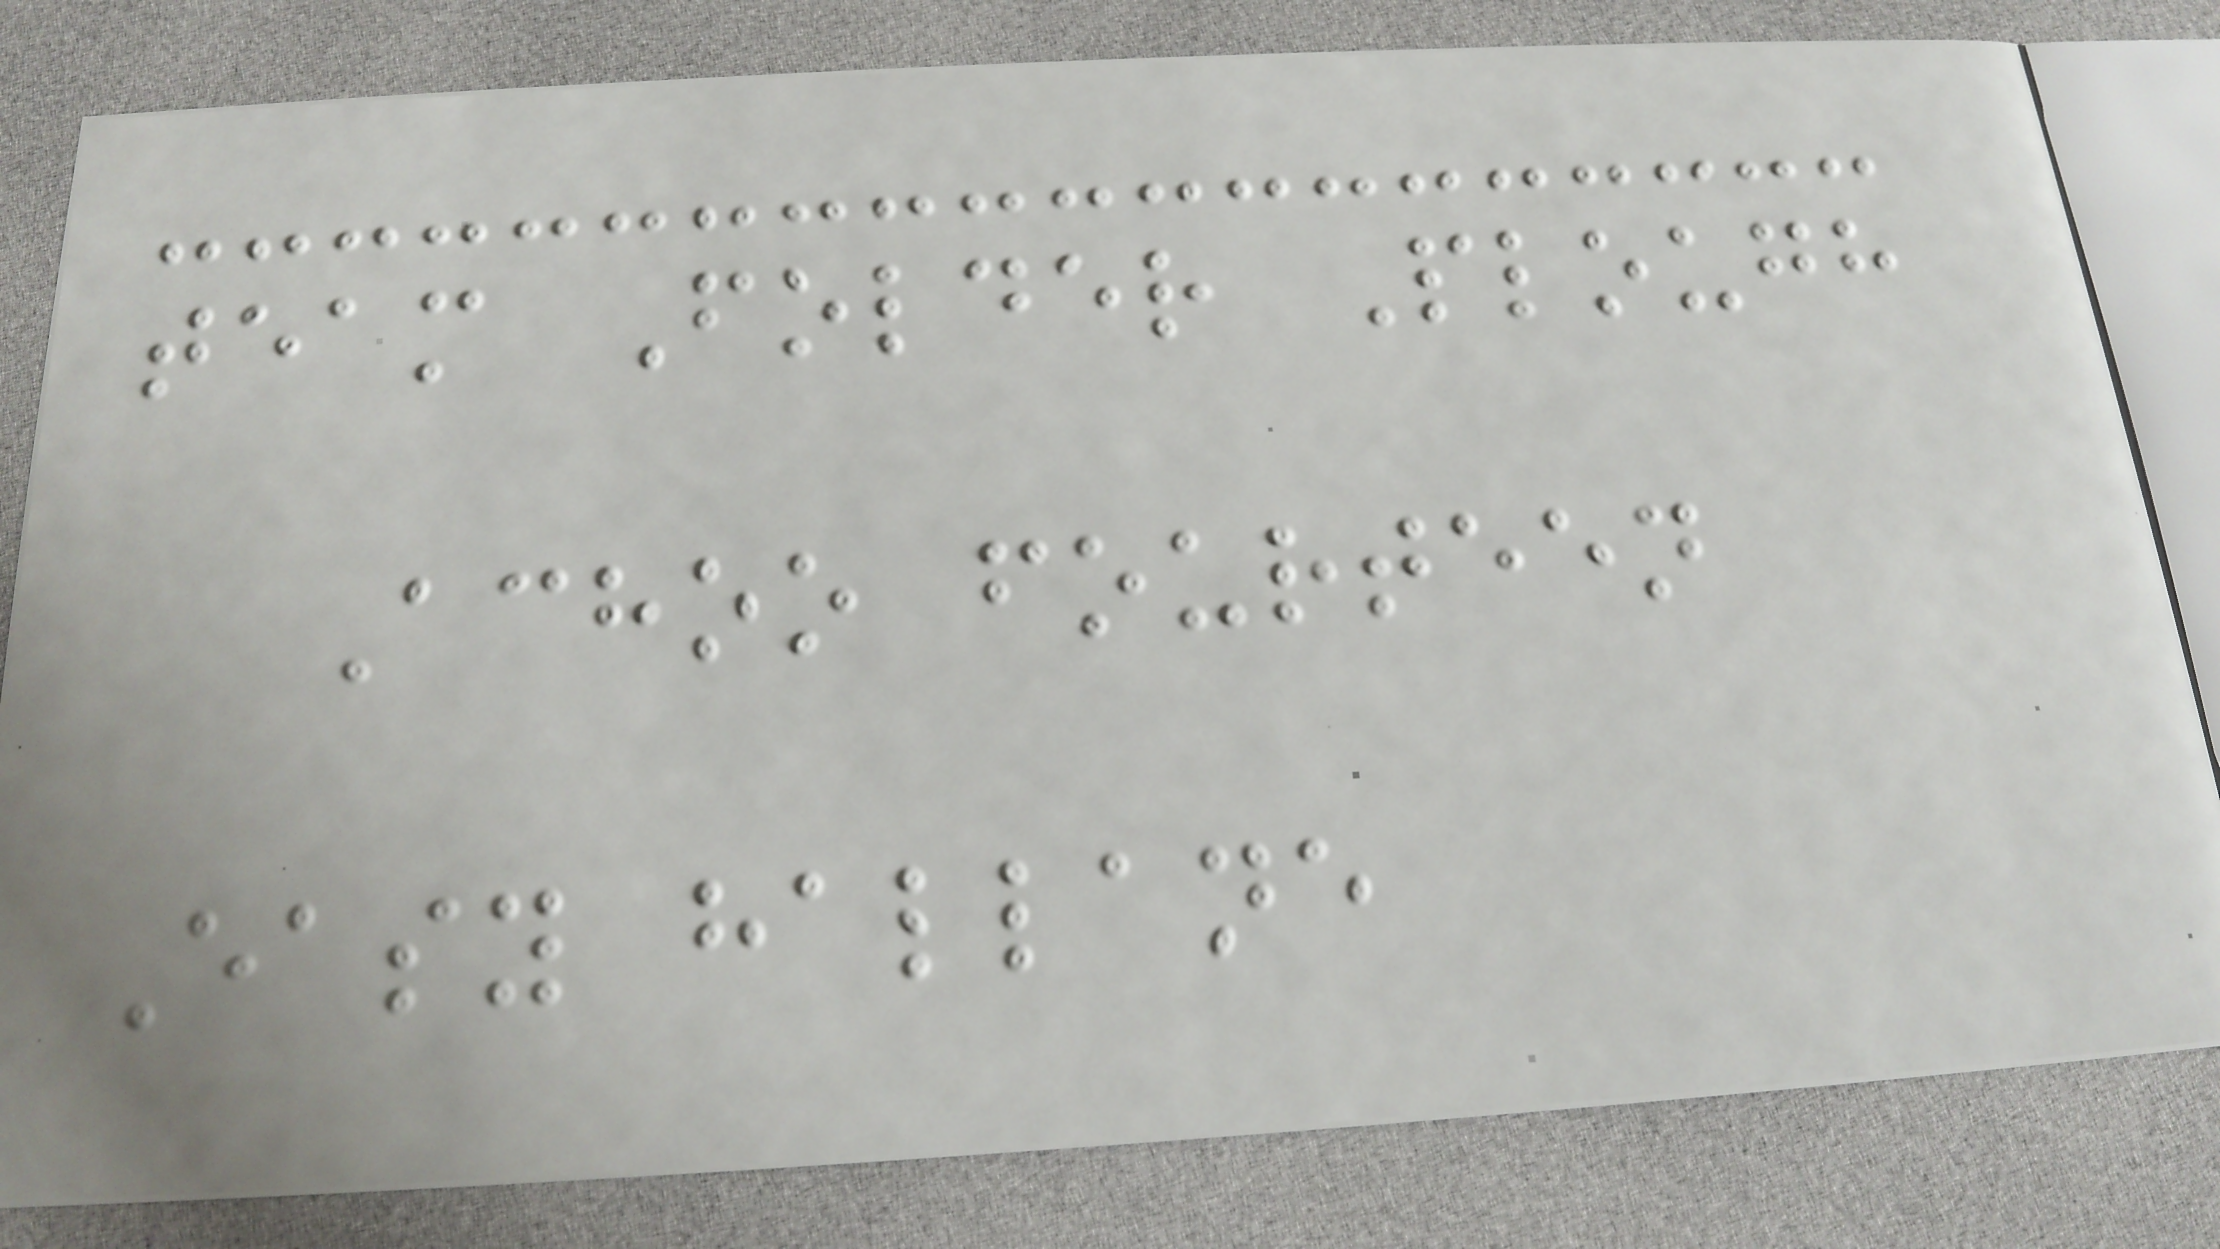team Folder Plough
Achoo fourteen
Easy hallane
